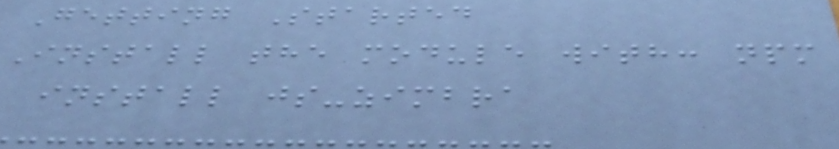Getting Started
Install the module with: npm
install js-zimbra
